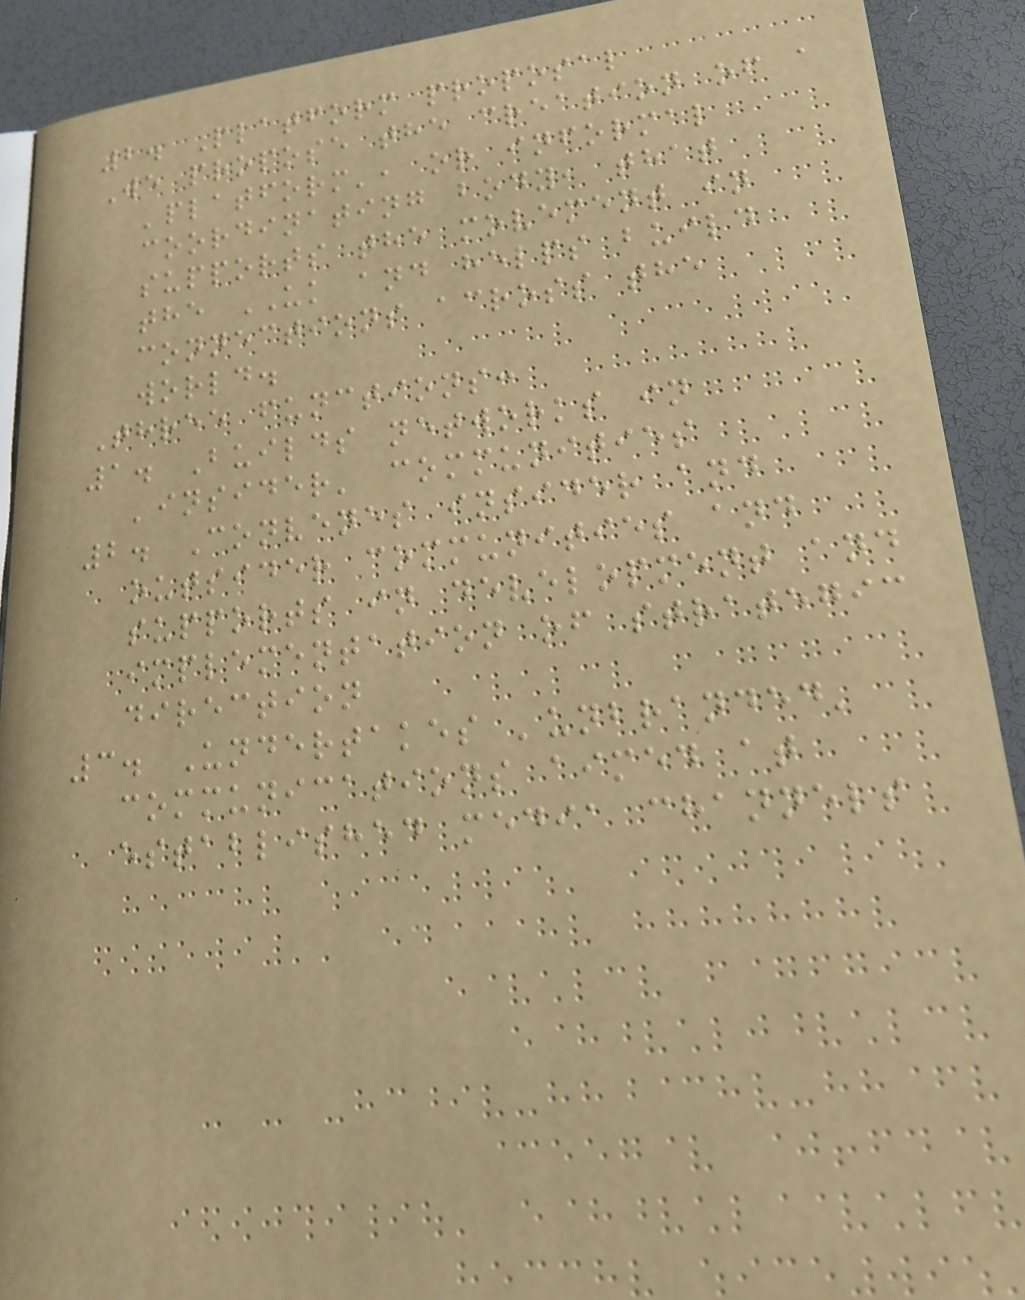2. Platform proposal
We propose the creation of a
'platform', or informal
coordinating body, that
supports the movement in
the UK and helps build
connections across the
world.
Three functions:
1. Builds networks in
'insider' communities
2. Convenes insider and
outsider communities and
supports in development and
implementation of strategic
direction
3. Undertakes 'unbranded'
communications aimed at
established media channels
